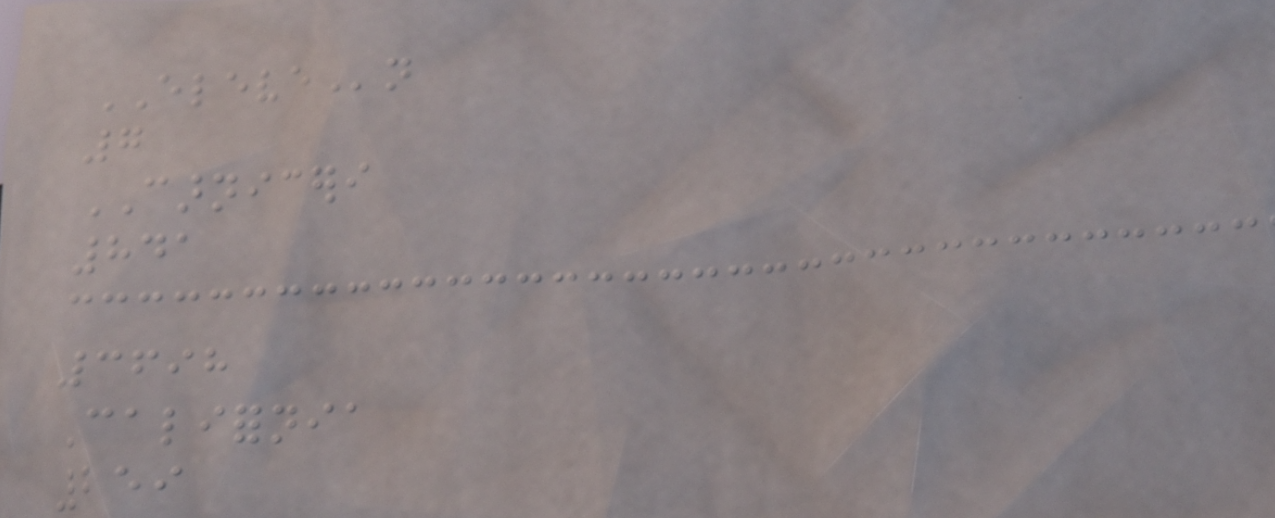ELEVEn
7
CARNICERI
841
3698
California
259
